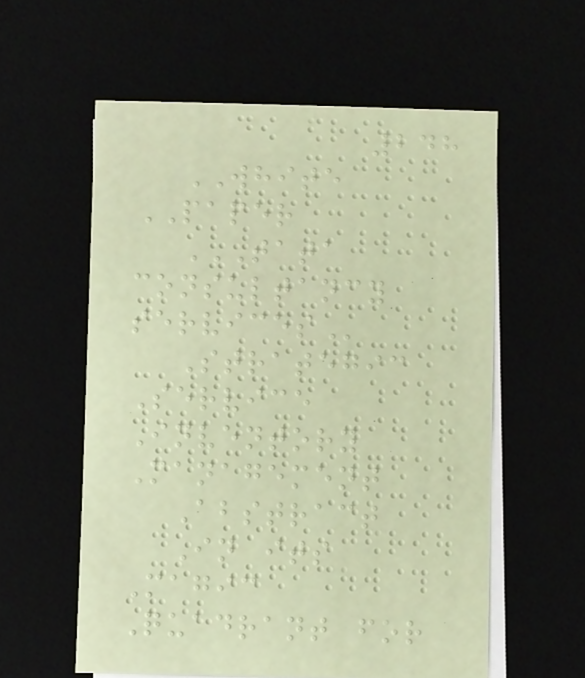248
WHITE
PAPER
TATA
CONSULTANCY
SERVICES
Strategic
Service
Inventory
Management
Abstract
In its
Magic
Quadrant for
